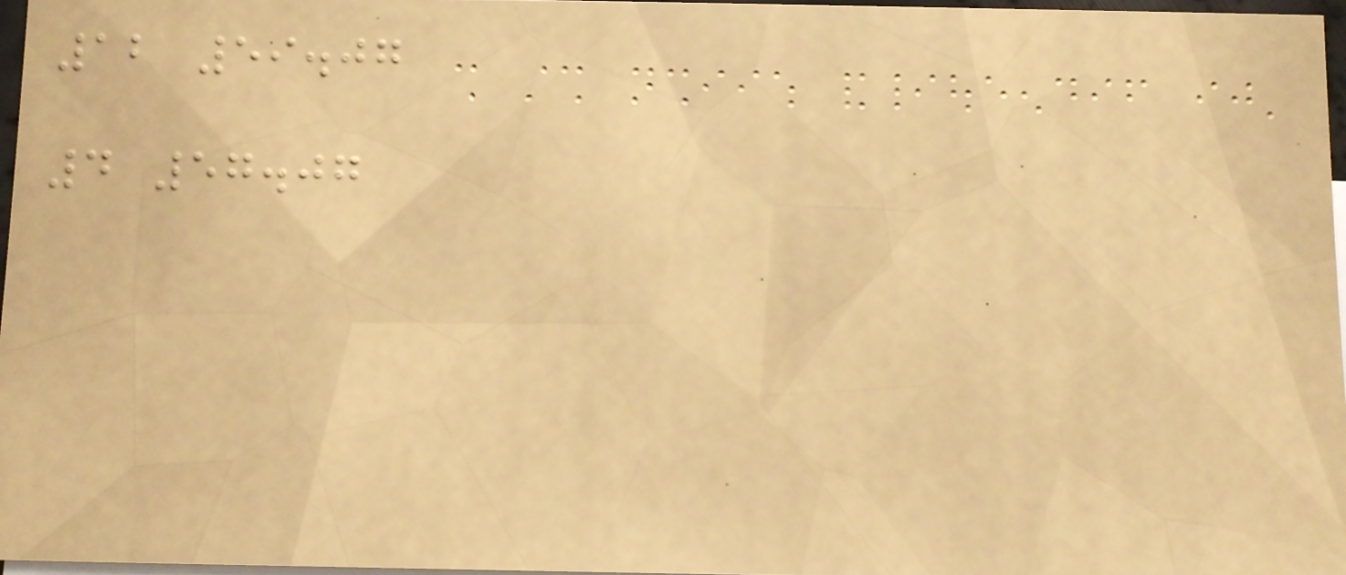12 59.07
4 57.07
